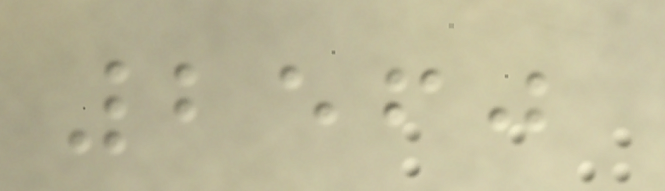2560
